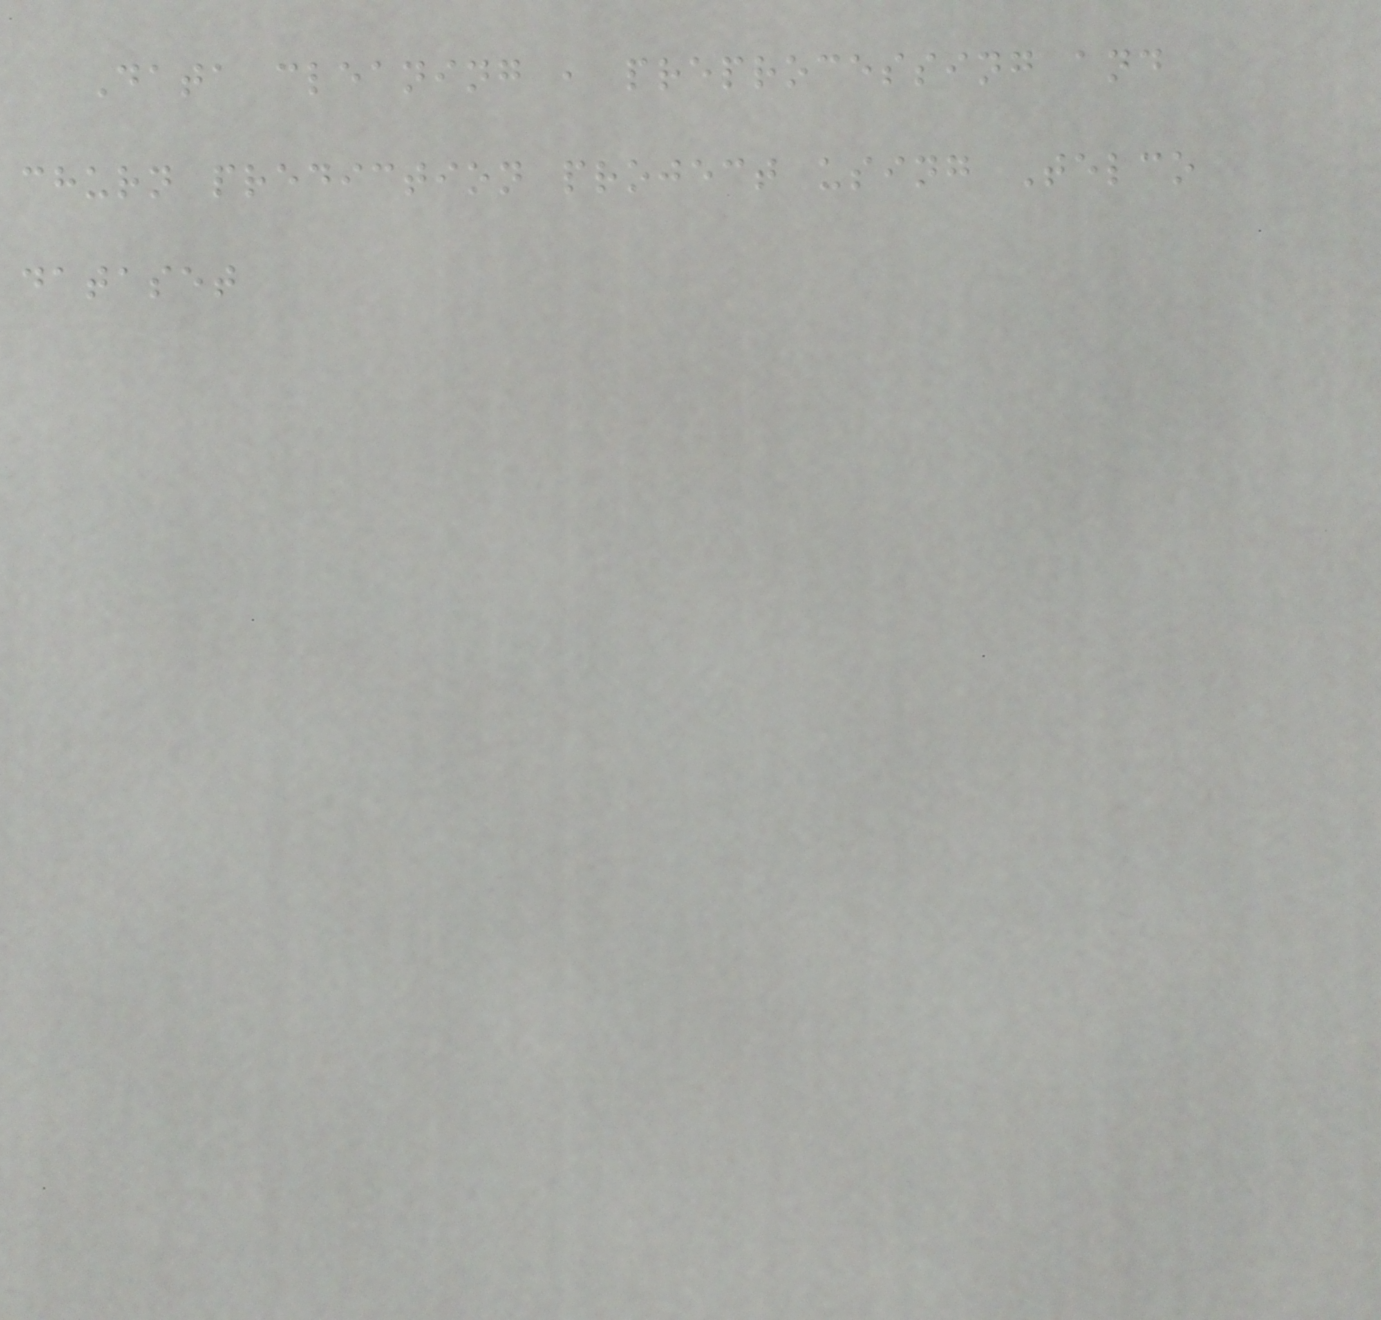Data cleaning , preprocessing and
churn prediction project using Telco
dataset
